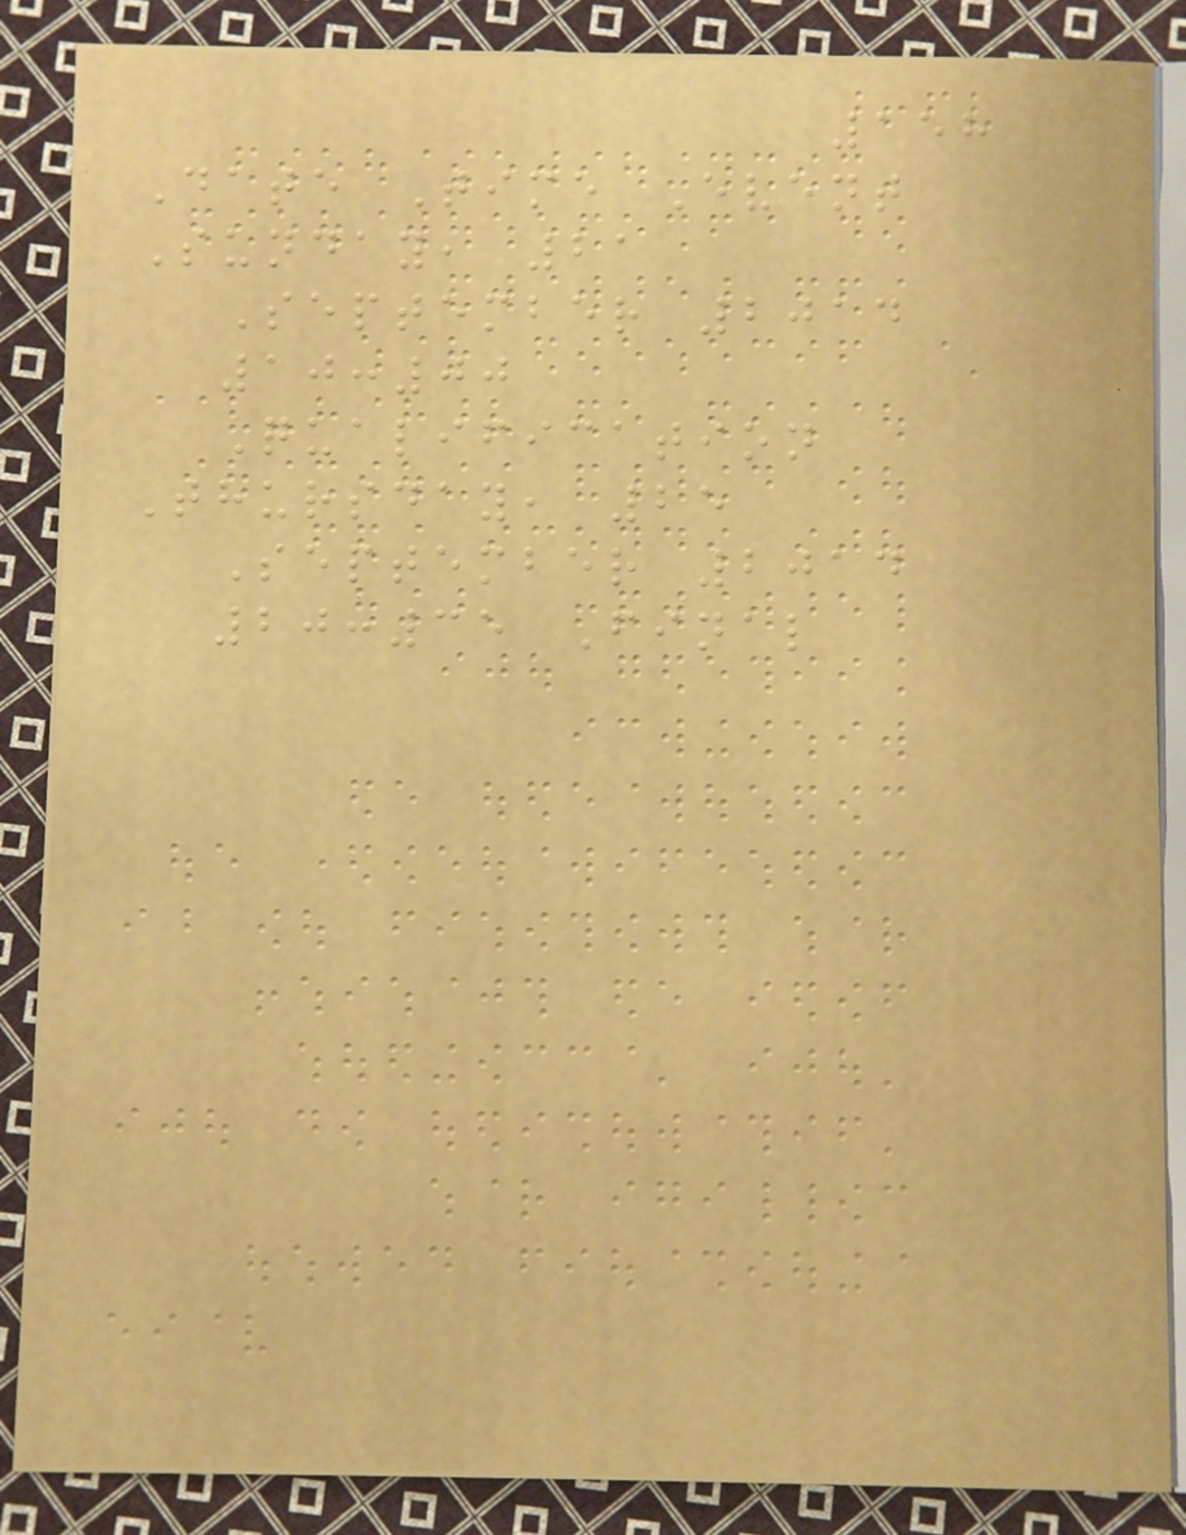158
Date Time Event
Sunday, 21
September 2014
10:00
Qualification
Thursday, 25
September 2014
20:35 Final
